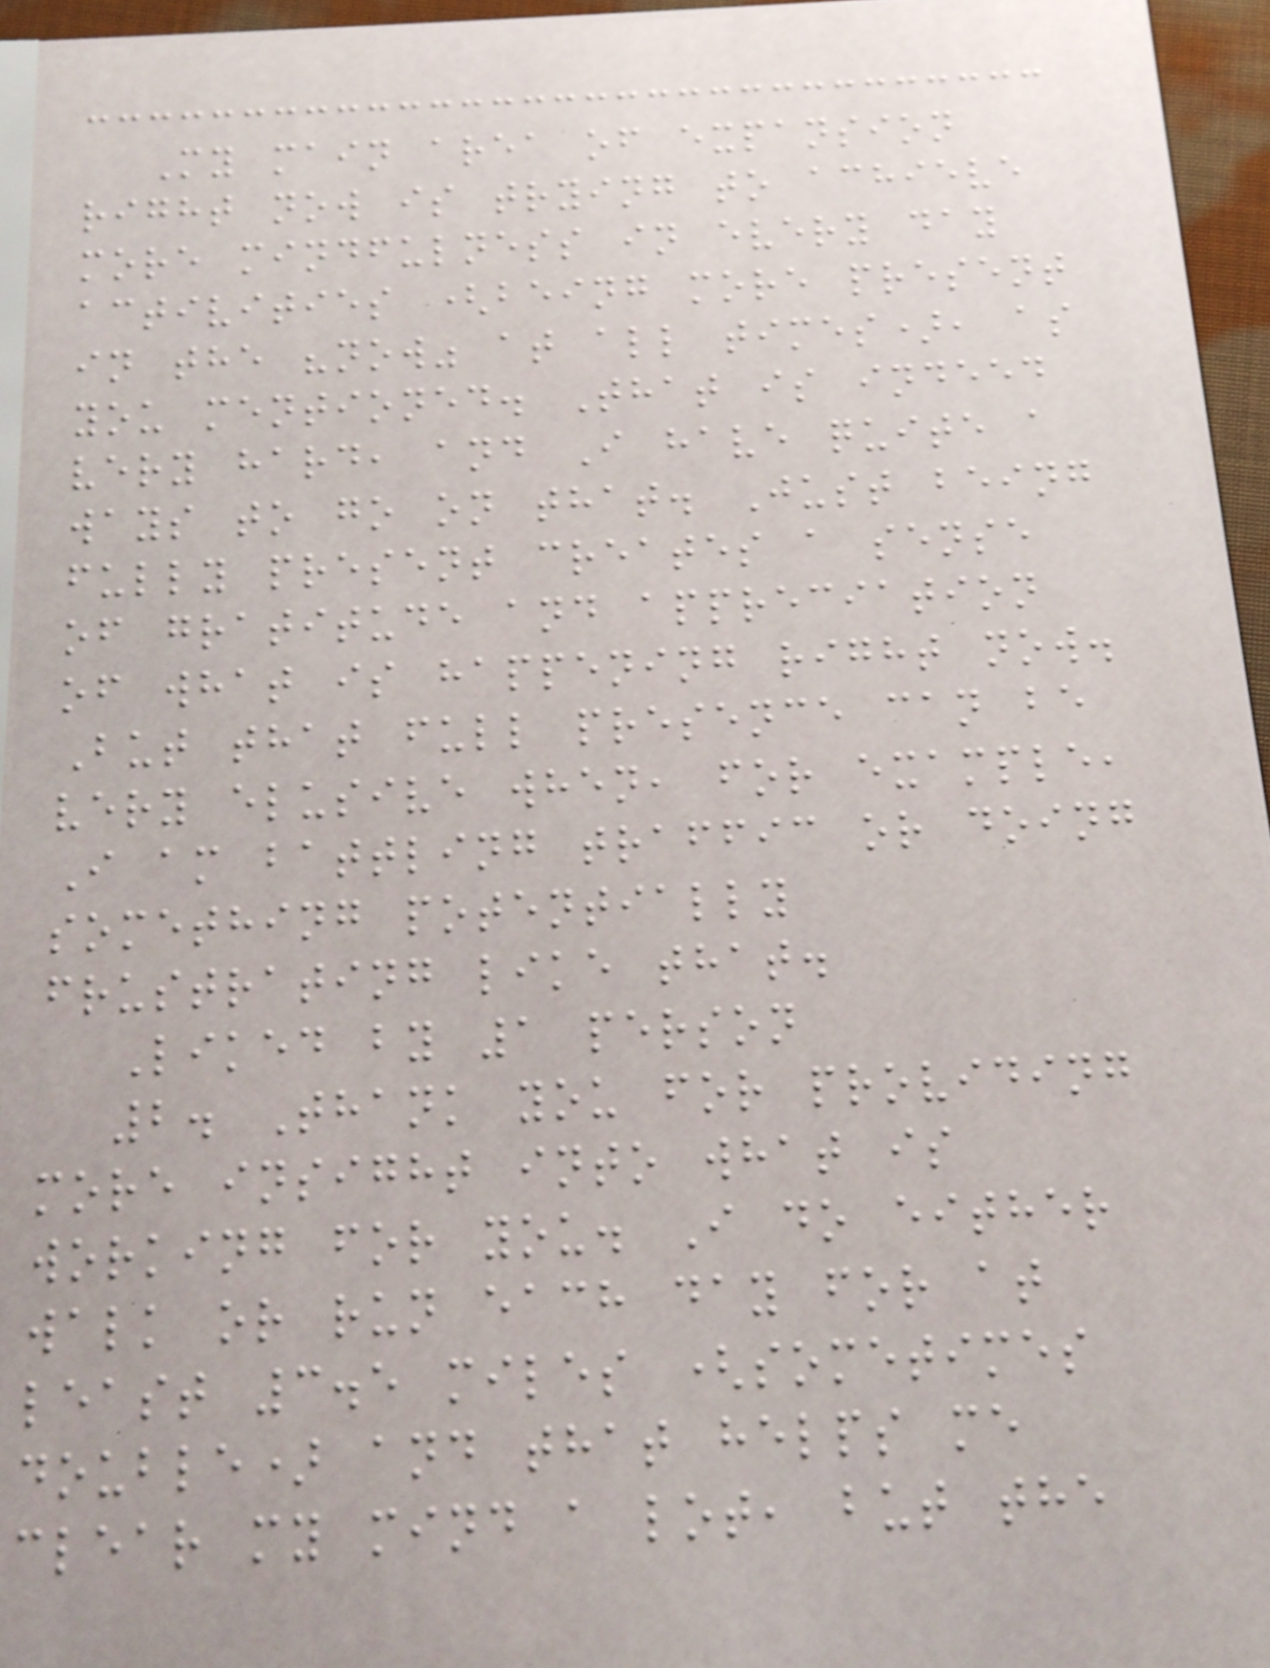My main area of expansion
right now is trying to achieve
more mindfulness in every day
activities (being more present
in the "now" at all times), as
you mentioned. That is indeed
very hard, and I have quite a
ways to go on that. Just being
fully present creates a sense
of gratitude and appreciation
of what is happening right now.
But that full presence can be
very elusive when, for example,
I am battling traffic or doing
something potentially
frustrating like that.
Liked by 1 person
2. Thank you for providing
more insight into what is
working for you. I do either
walk or run each day for at
least 3.5 miles (sometimes
double) and that helps me
clear my mind a lot, but the
